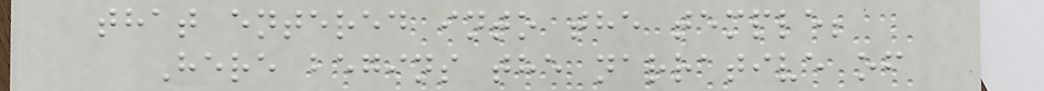that entered into the temple;
Here begins the narrative of
